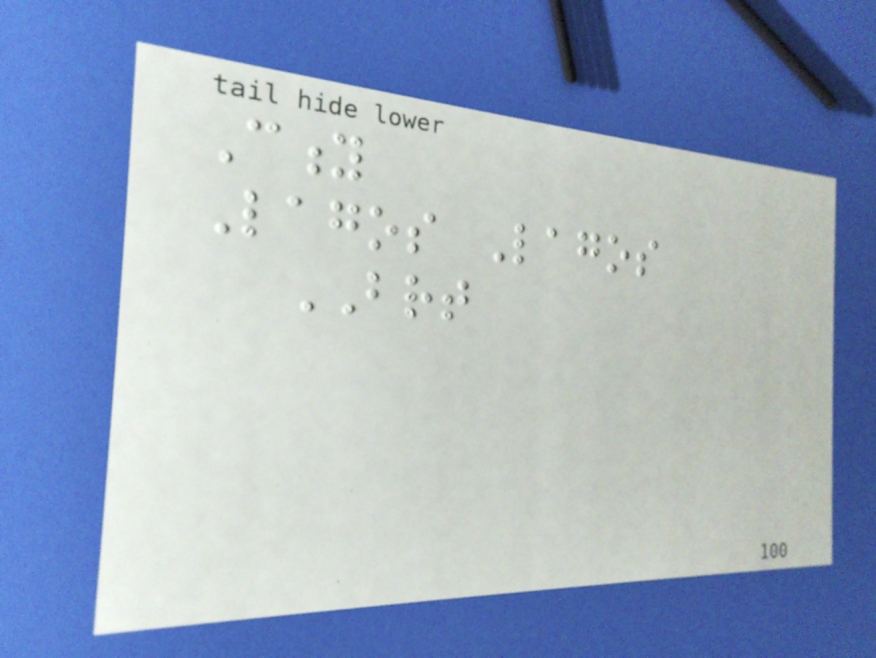City
Lagos Lagos
BRT
